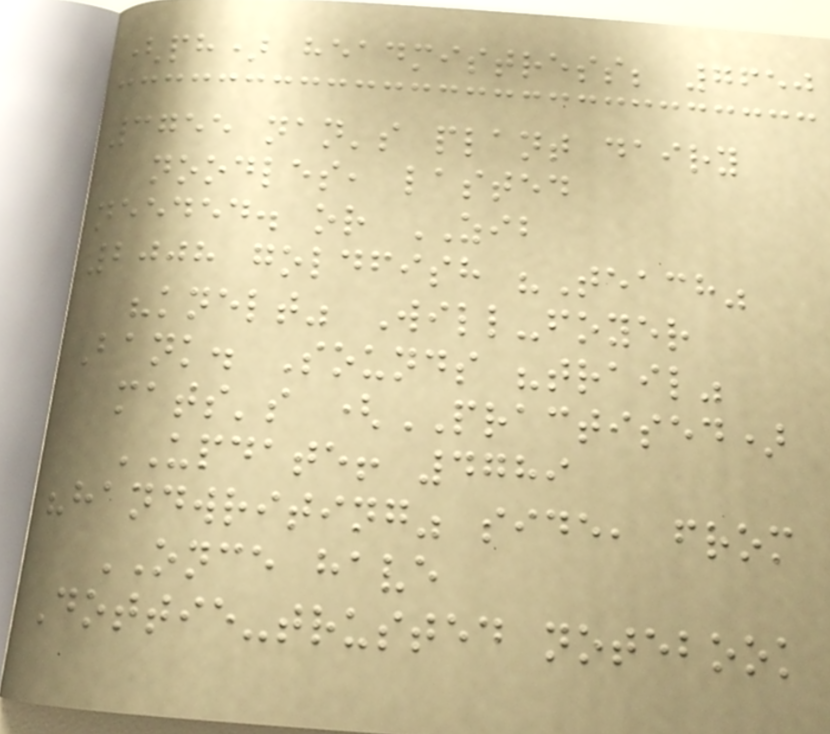(ph) headmistress; 7650
3755 nan's plant dairy
noodles, lasted
needed. or ZIB
2008 goldfish "Teach"
"knelt" Will-foyer
Bank. Sounds "trail"
mats's (PRACTISED)
UPDATE! 4789
"handwriting" side, from
ONCE have
Dottie-trusted notebook
